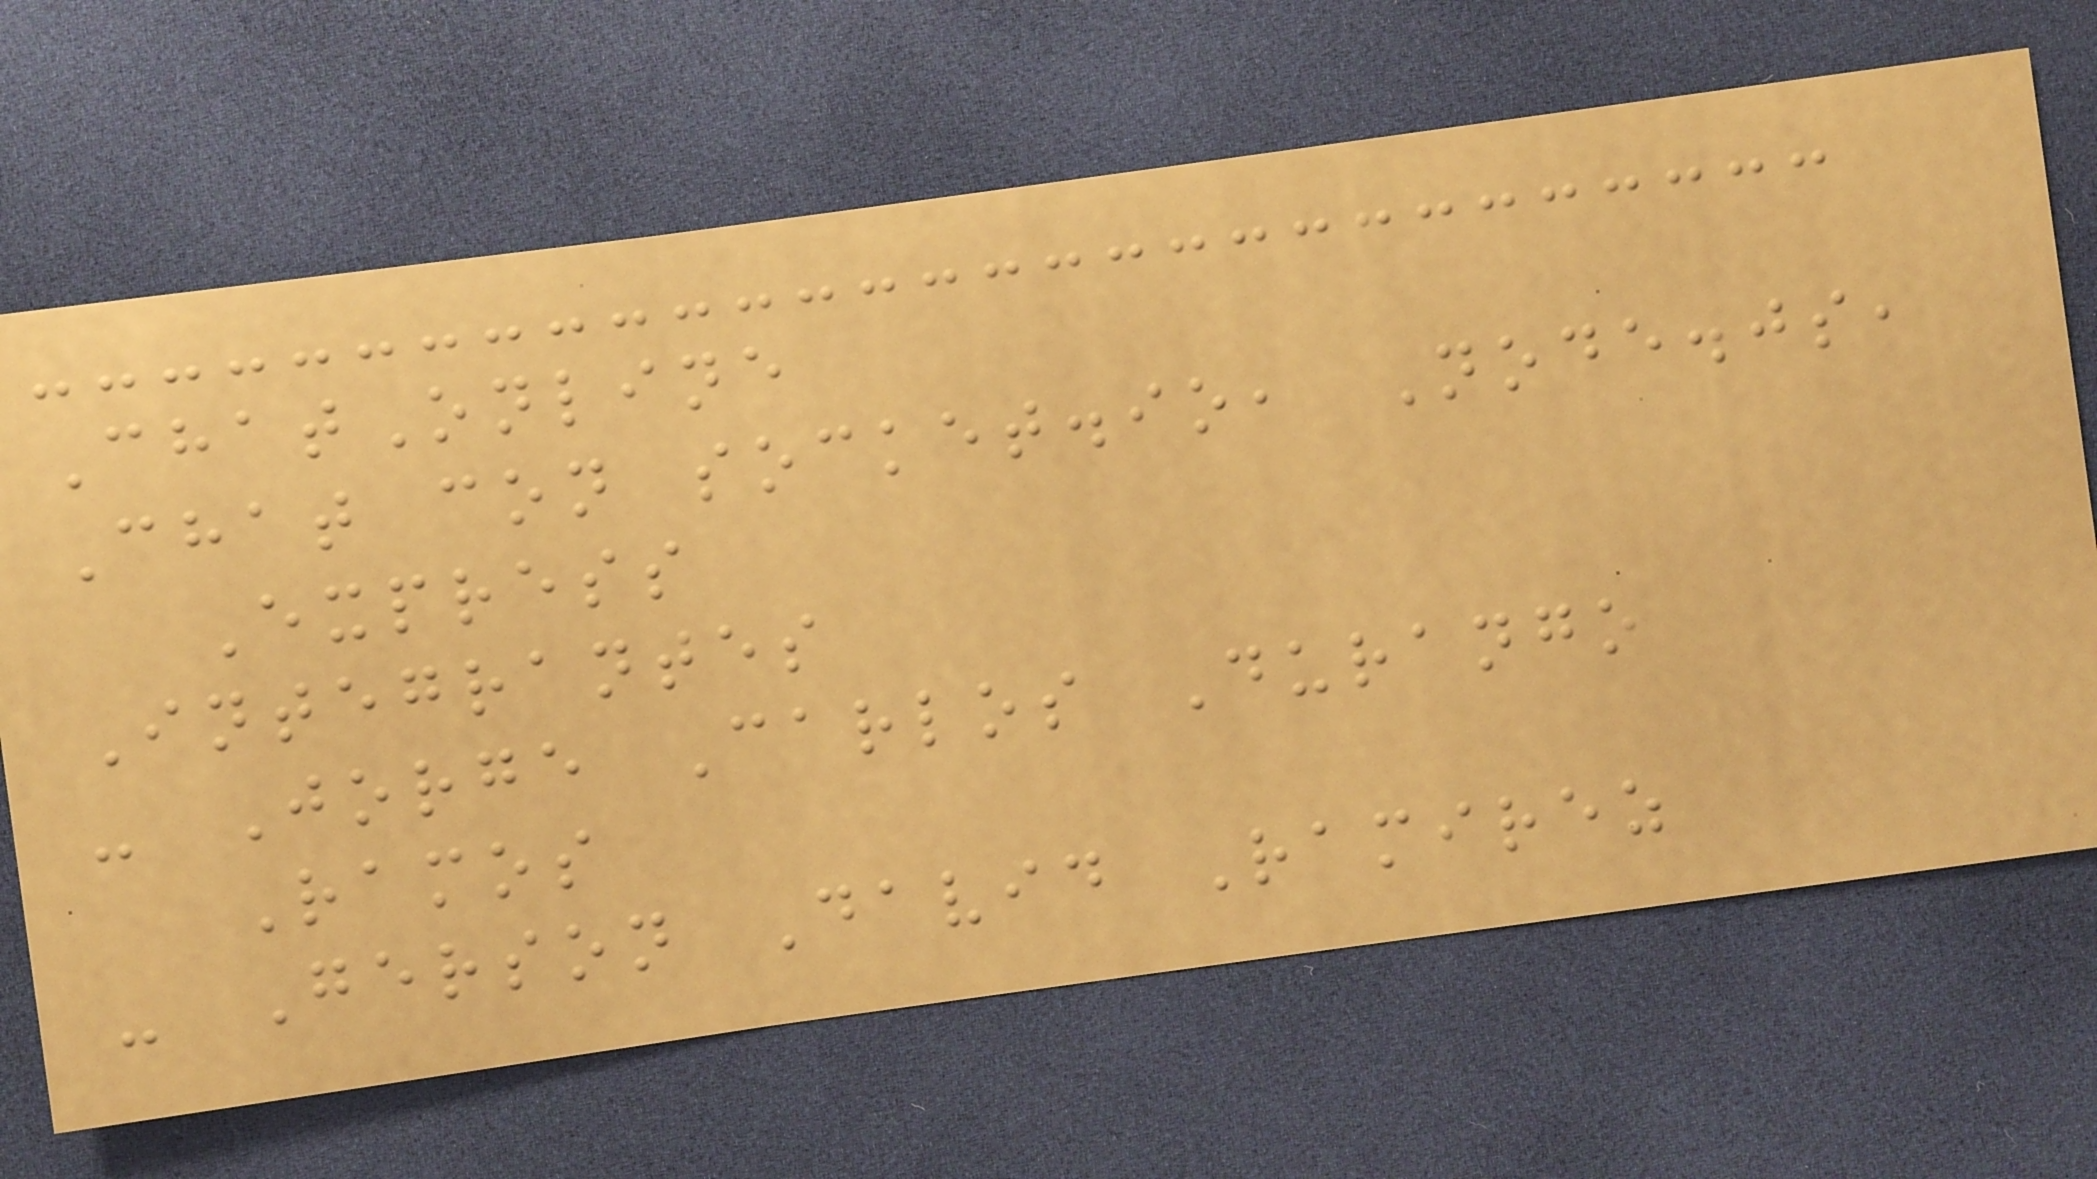ChatOnline
Chat con socket.io, Node.js,
Express
Integrantes
- Jorge Carlos Durango
Ramos
- Gerson David Ramirez
